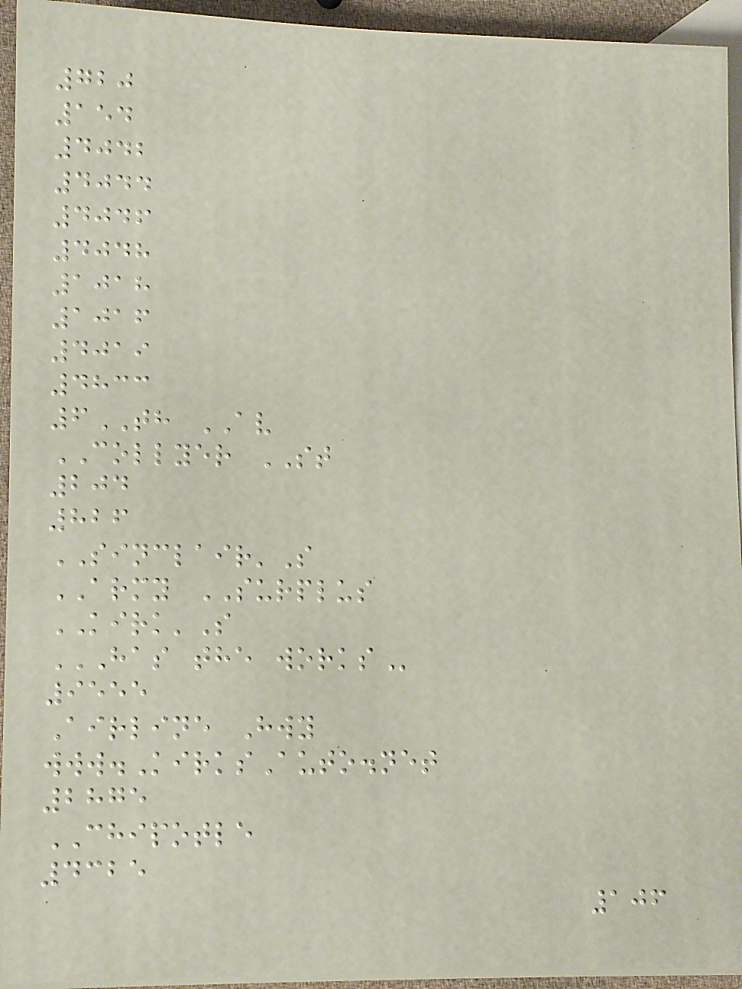720
154
4042
4044
4046
4048
1018
1016
4019
4833
6TH AV
COLLYER ST
204
826
SINCLAIR'S
ARMY SURPLUS
KIRK'S
HAS THE WORKS
9555
Airline Hwy
www.KirksAuto.net
2875
CHIPOTLE
4325
106
